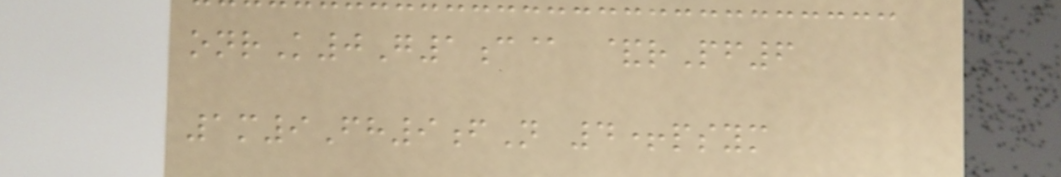onrK0G1c@ &rPf6
1m9Fh9fN 4+psym
